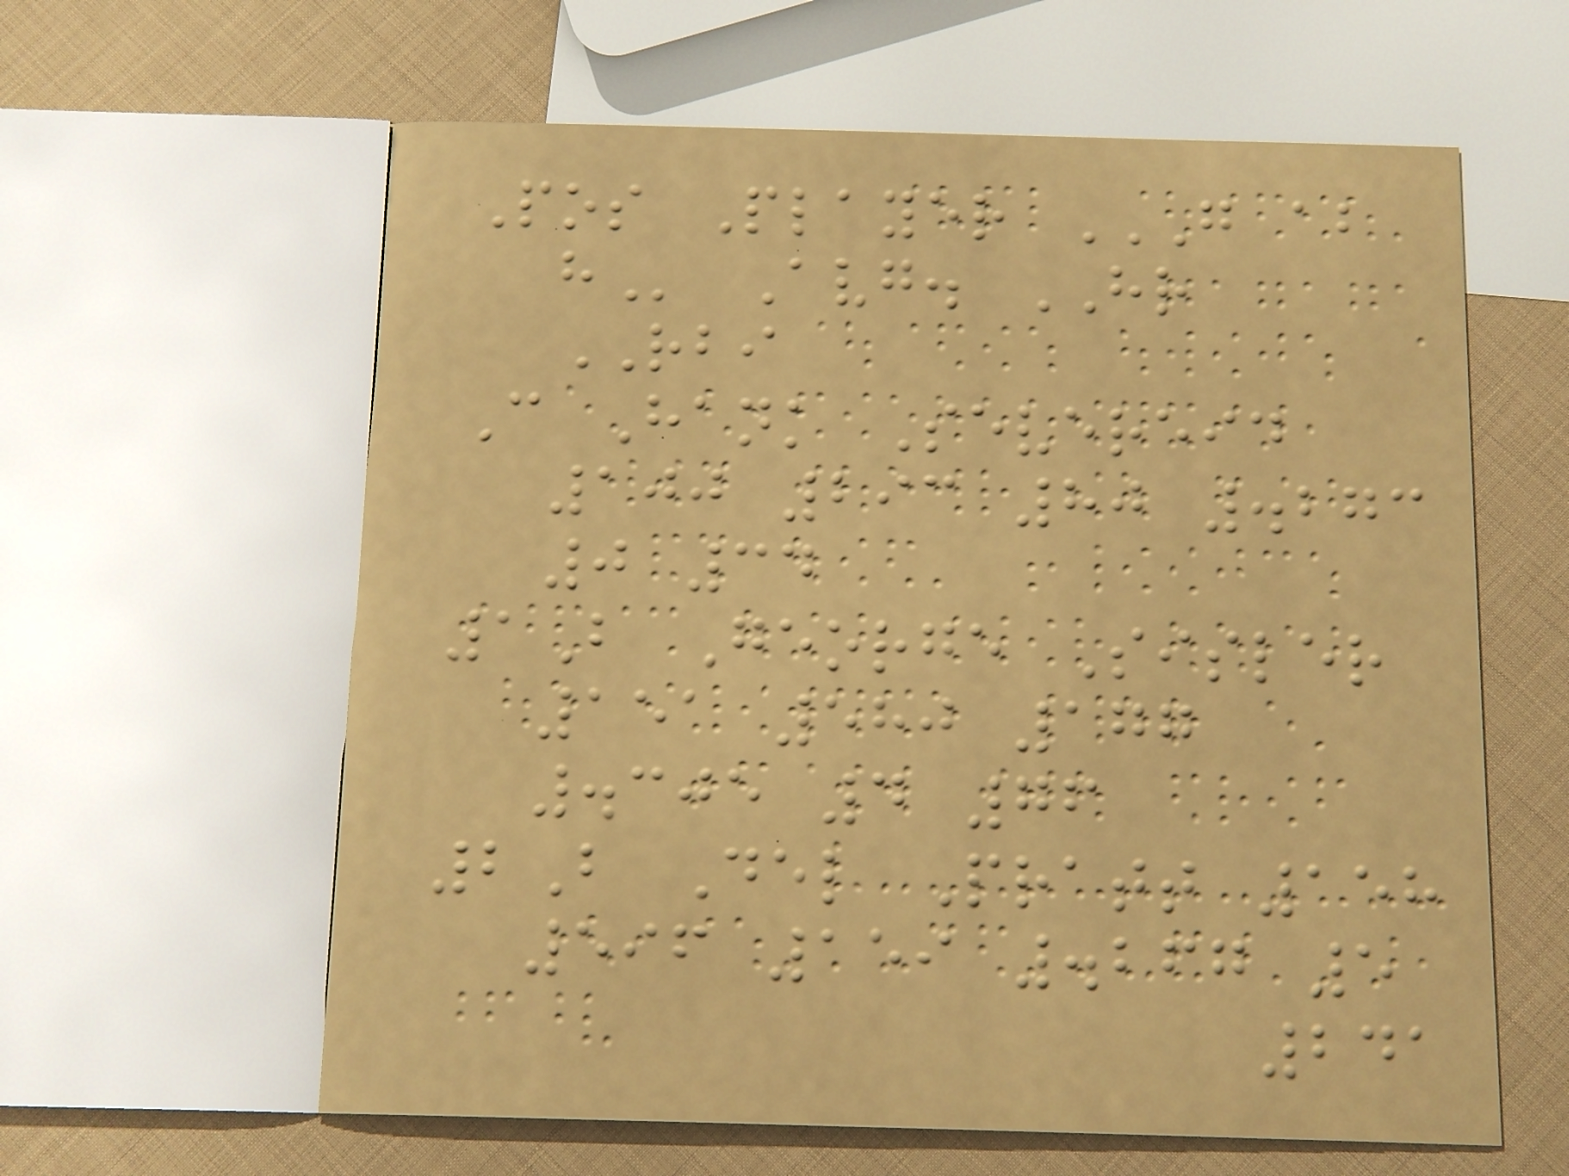Pos Player G AB
H Avg. HR
RBI
C Hank Severeid
100 293 80 .273
0 34
1B George Sisler
151 580 177
.305 4 76
2B Del Pratt 158
596 159 .267 5
241
